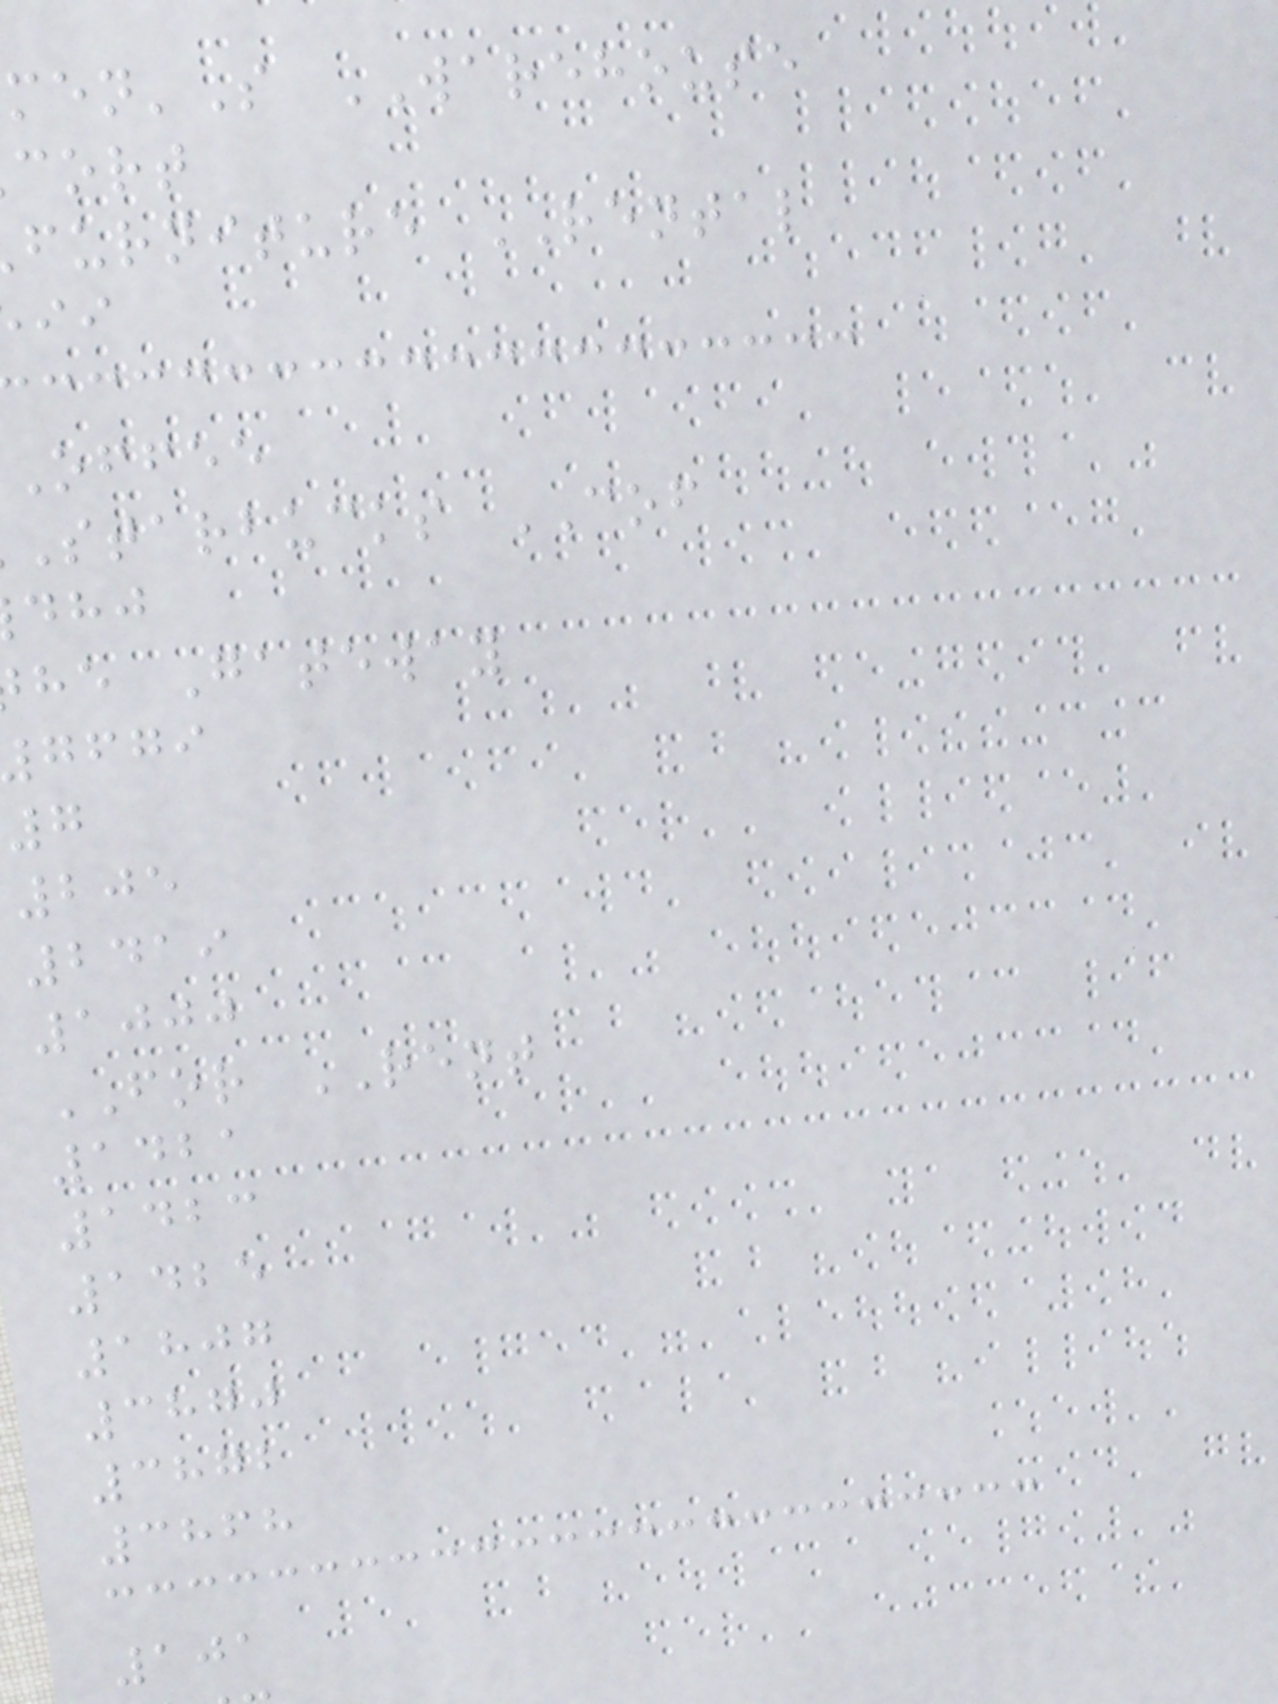'S WAREHOUSE
cort
furniture RENTAL
offee
starbucks COF
he Gateway
gfgi
7
205
2419
1000
FOR RENT
1421
1423
1425
1807
3870
3872
3868
101
